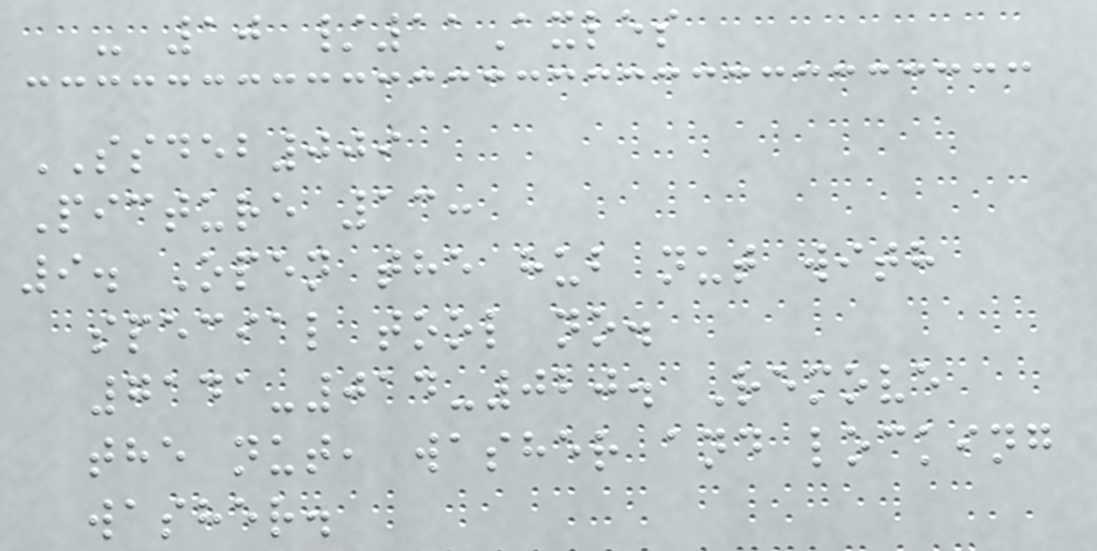- 10 /11Axles
SSDEB009
Picture 13:
9. Open the hub nut with
special tool no.
7141-014-020. Remove
the nut, washer and locking
washer.
